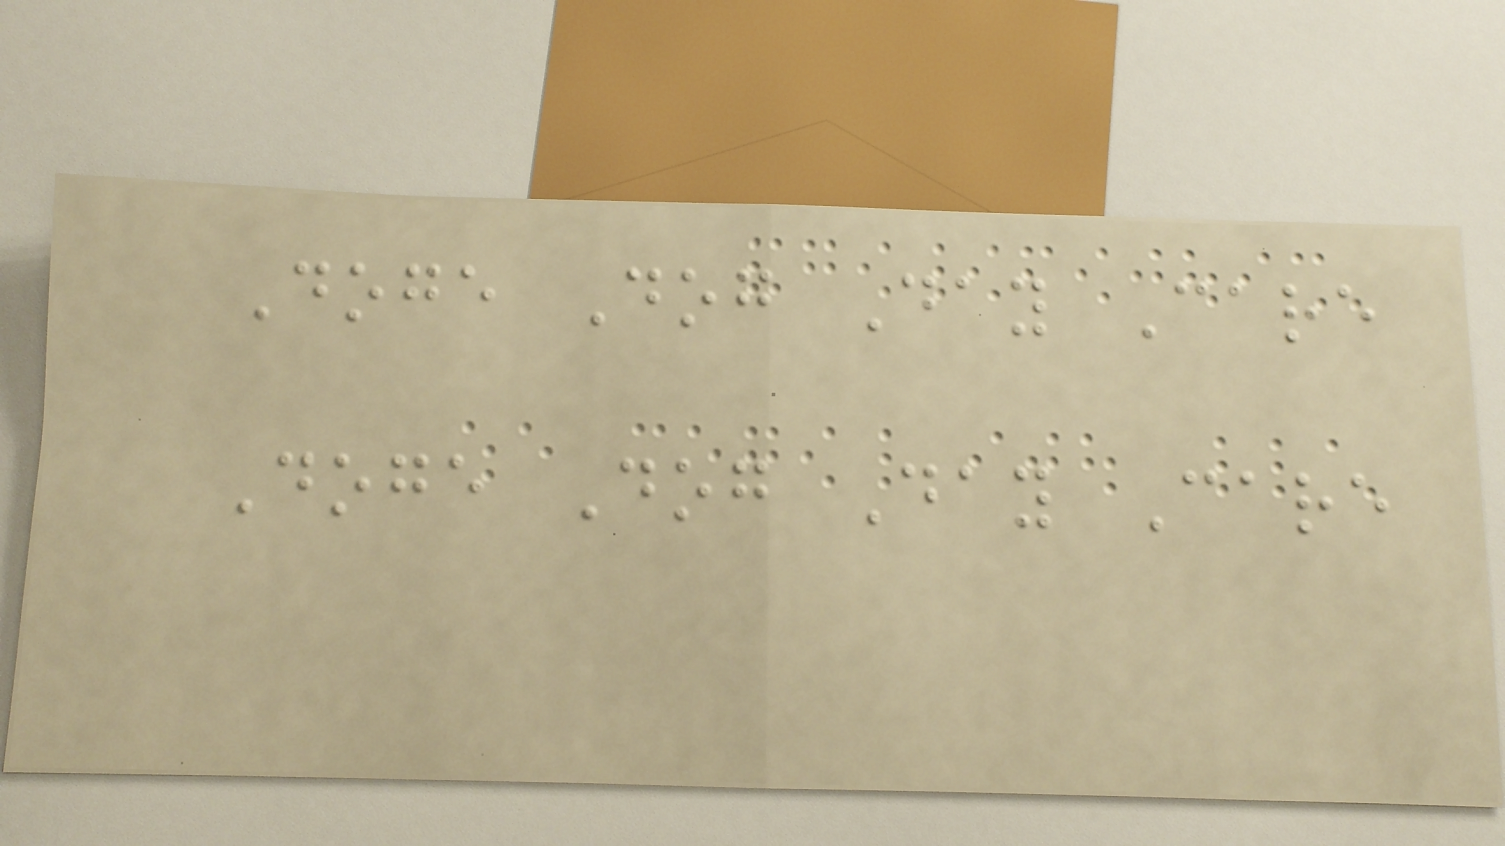Doge Dog Day Care
Doge Dog Day Care
